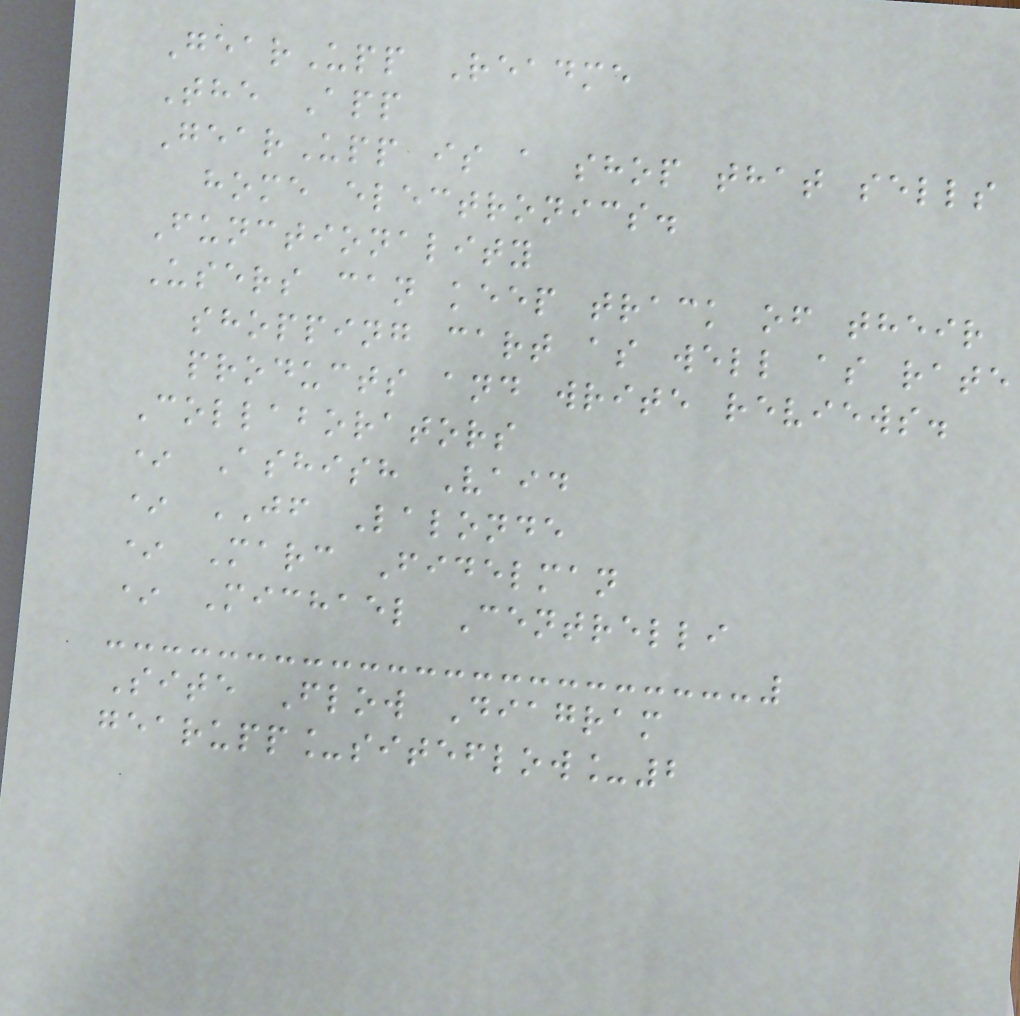GearUpp Readme
The App
GearUpp is a shop that sells
home electronics.
Functionality
Users can keep track of their
shopping cart as well as rate
products and write reviews.
Collaborators
* Ashish Vaid
* JF Lalonde
* Marc Fidelman
* Michael Centrelli
Site Flow Diagram
gearupp_siteflow_2
